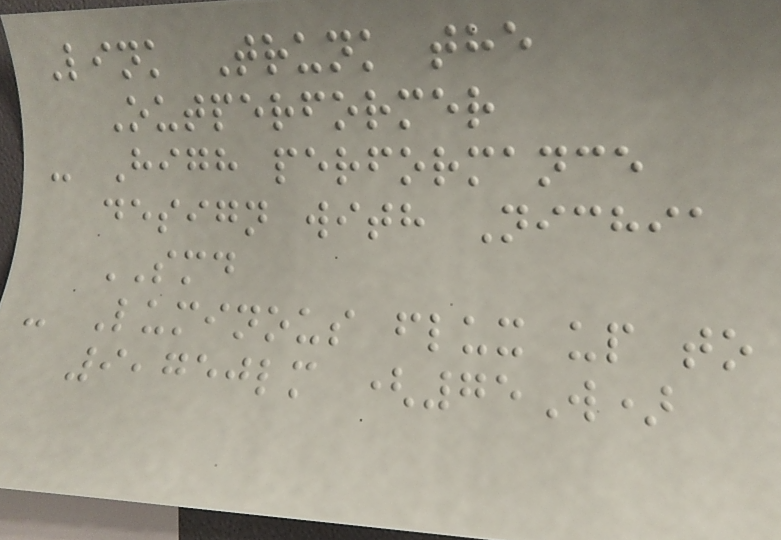Link Trunk the
Outperformer
- High performance
design with Nichia
SMD
- Luminous flux up to
9,750lm (75W)
